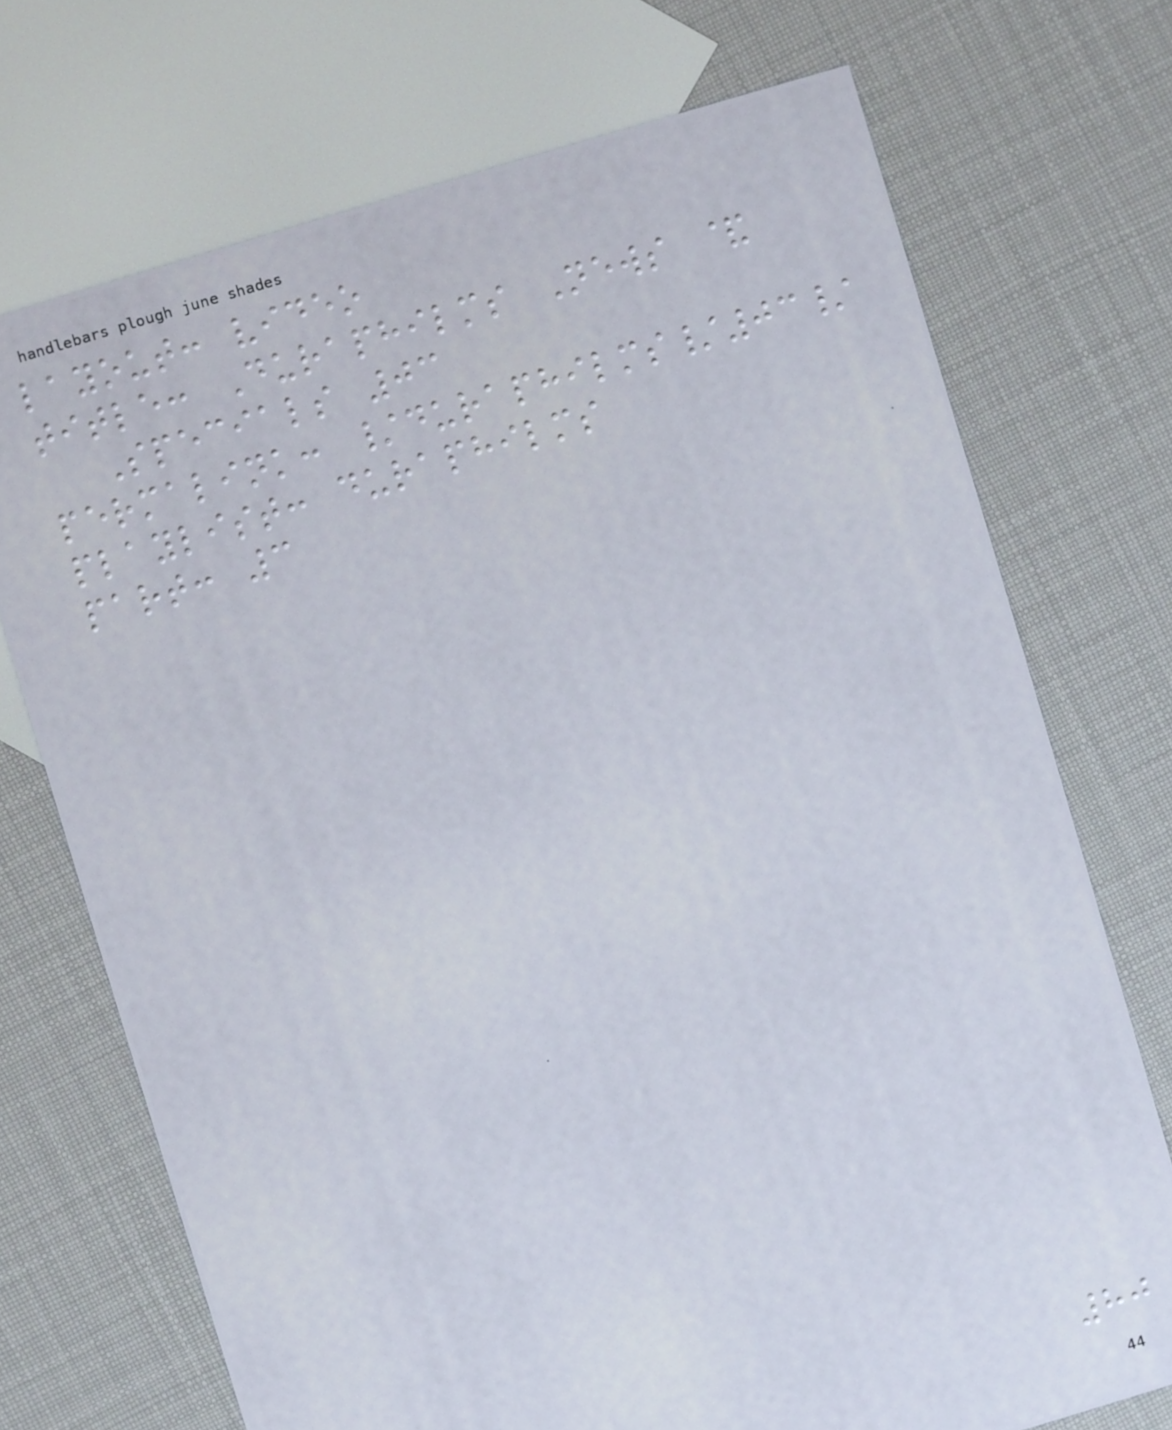layout: video
title: Duraphilms News &
Specials 03
permalink: /duraphilms/03/
playlist: duraphilms
part: 3
80
